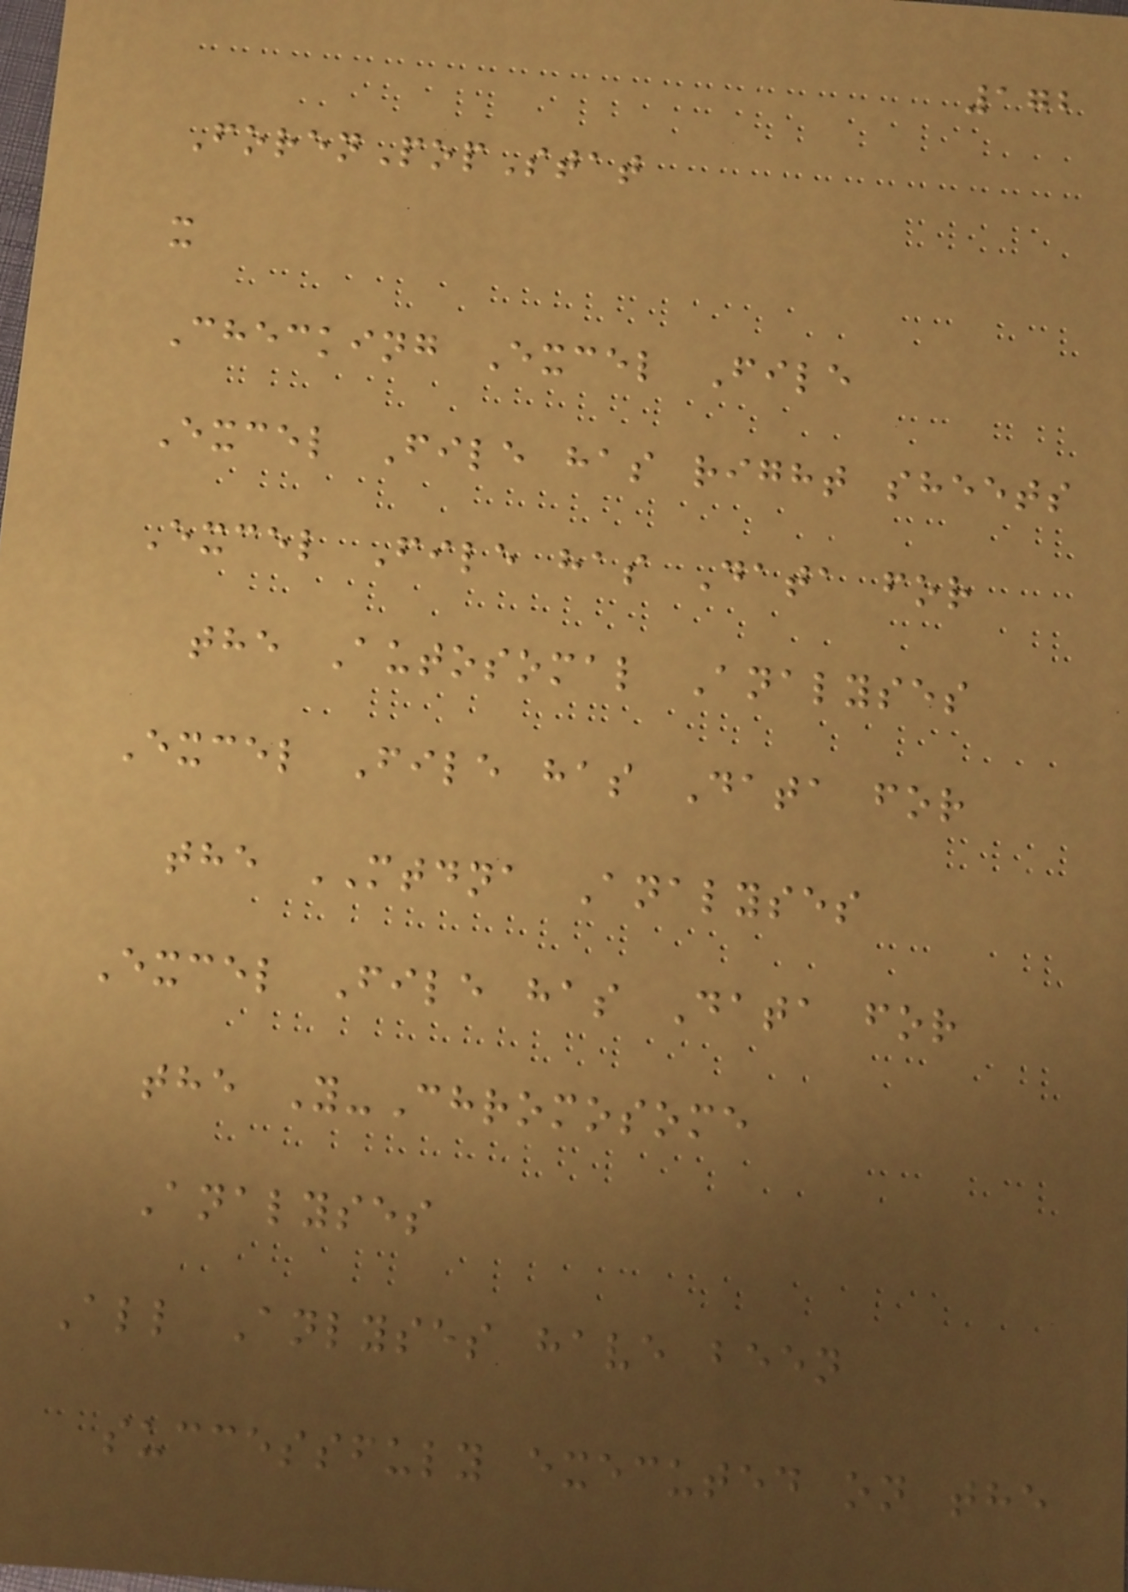172
ForenPopStat
x
Checking Excel File
Excel File has right sheets
Excel File has Data for
the Autosomal Analyses
Excel File has Data for
the MTDNA Analyses
Excel File has Data for
the Y-Chromosome
Analyses
All Anlyses have been
successfuly executed on the
